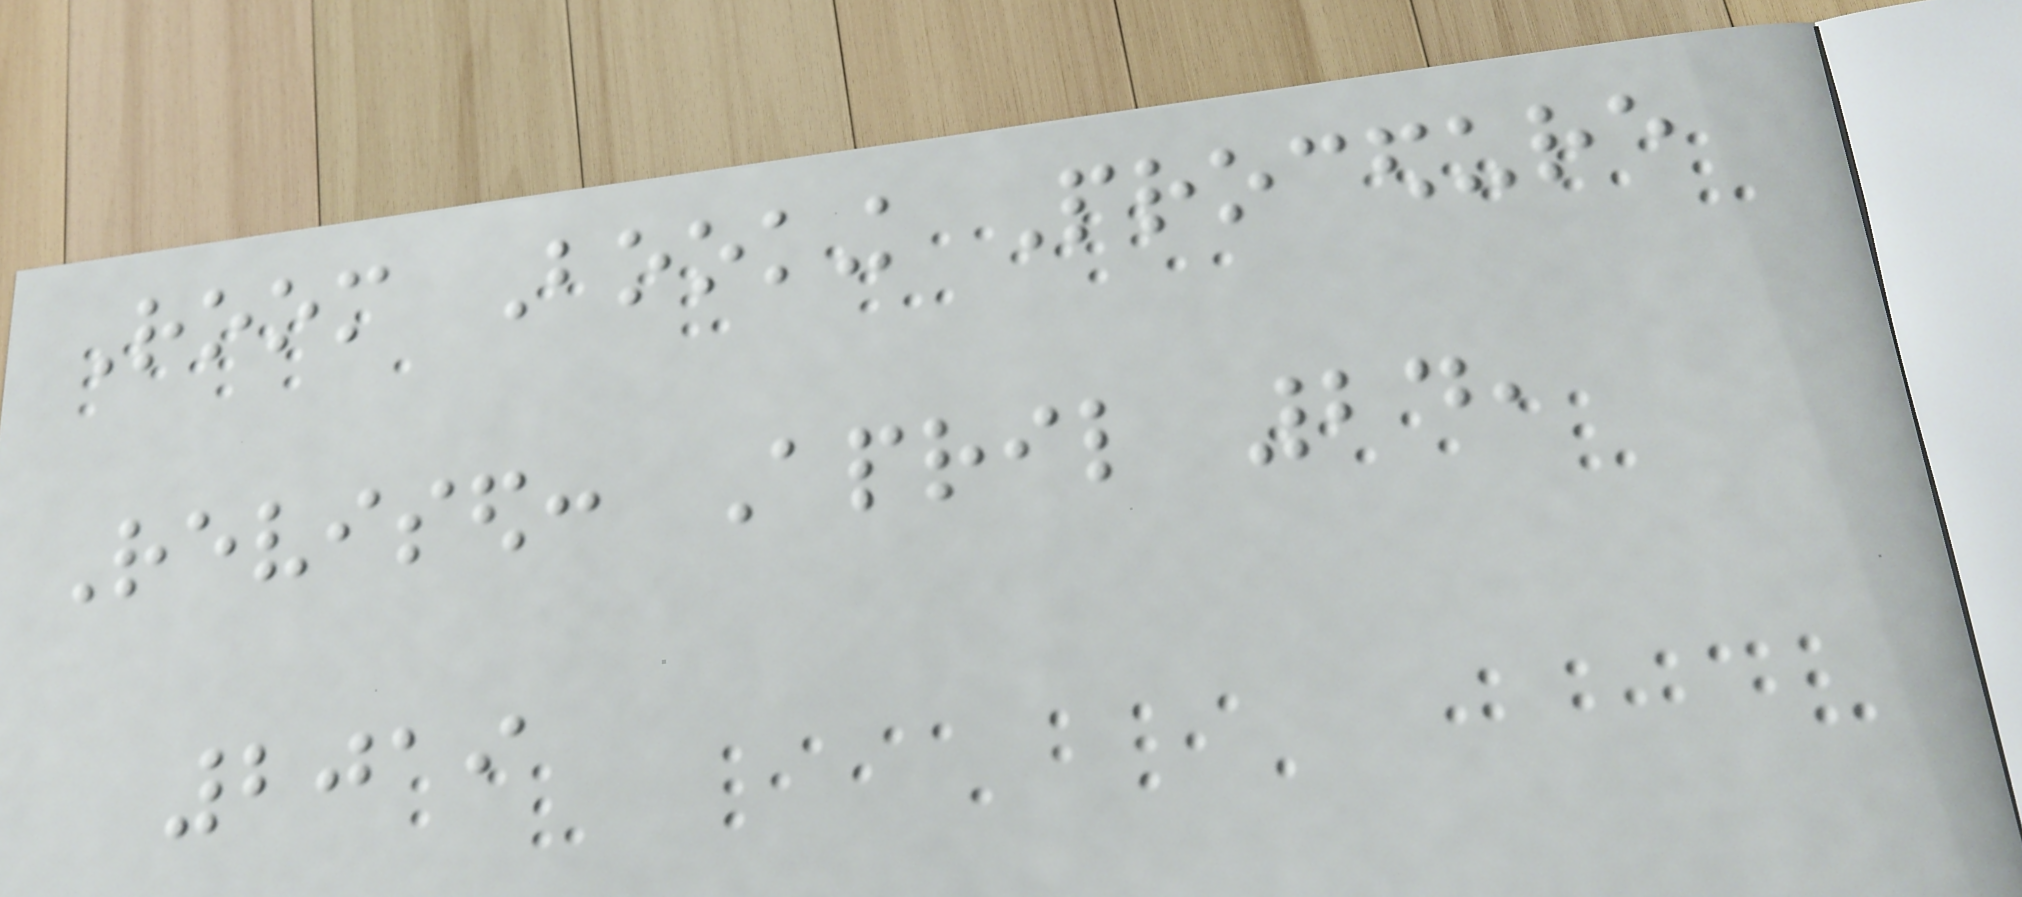Room Booking Procedure
Revised: April 24,
2019
